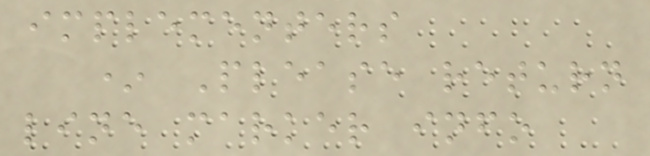implementers
* Please return
line marker info
